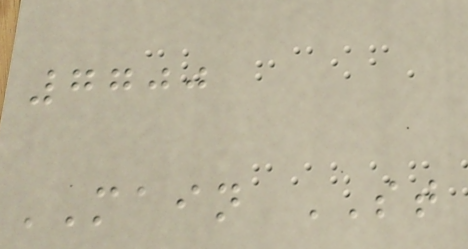7700
MAIN ST
